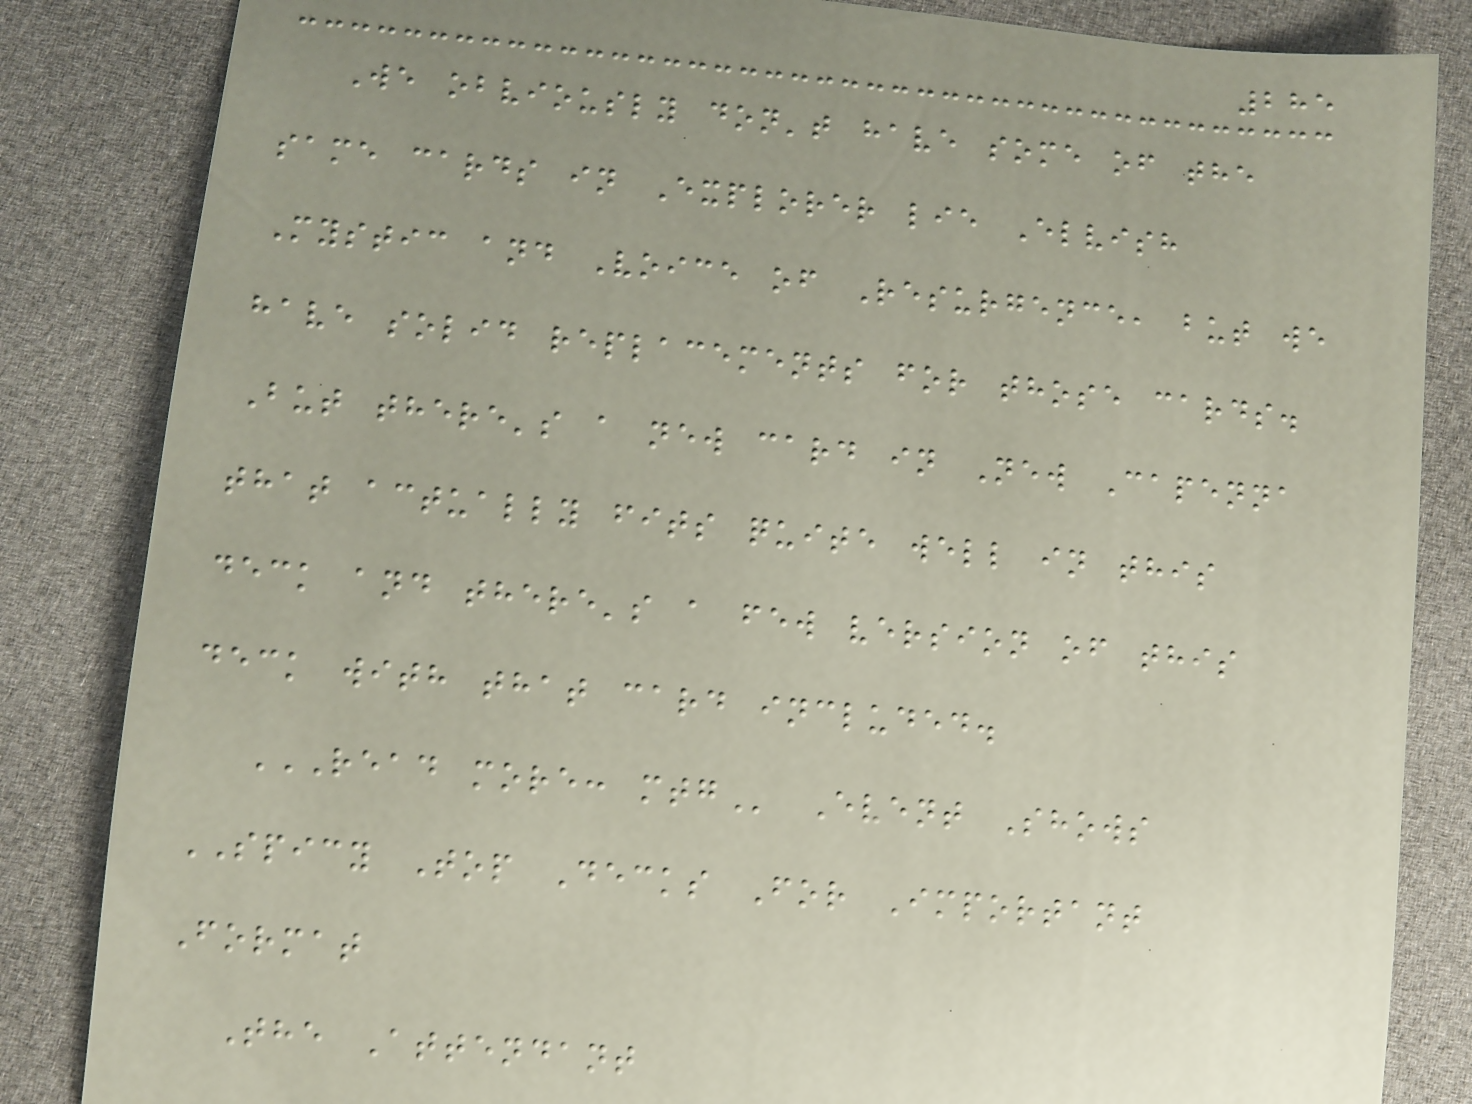285
We obviously don't have some of the
same cards in Explorer lie Elvish
Mystic and Voice of Resurgence, but we
have solid replacements for those cards.
But there's a new card in New Capenna
that actually fits quite well in this
deck and there's a few version of this
deck with that card included.
READ MORE: MTG Event Shows
SPICY Top Decks For Important
Format
The Attendant
